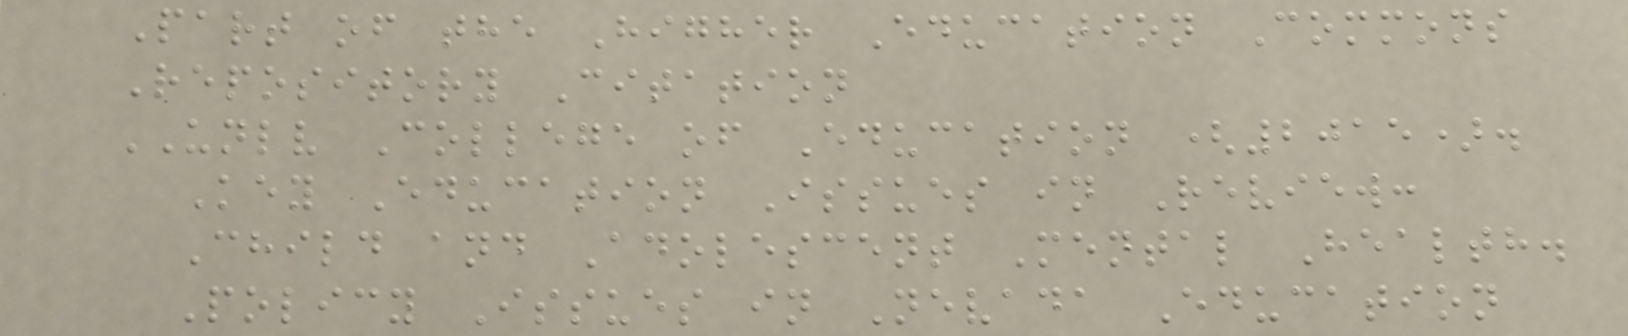Part of the Higher Education Commons
Repository Citation
UNLV College of Education (2015).
Key Education Issues in Review:
Child and Adolescent Mental Health.
Policy Issues in Nevada Education
